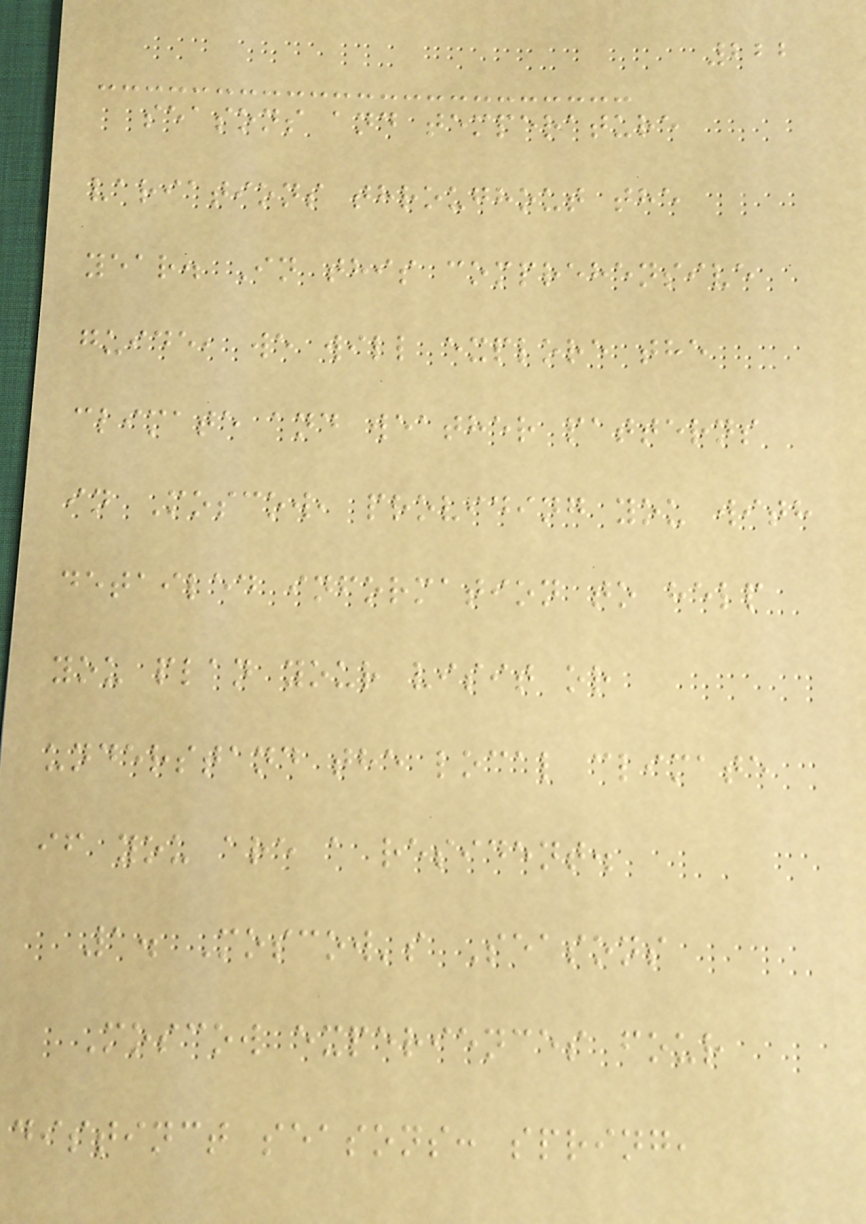222
seasons and temperature
variations throughout the
year. In this comprehensive
guide, we will explore the
climate and weather patterns
in Moscow, providing you with
detailed information to help
you plan your visit or
understand the local climate
if you are a resident.
1. Moscow's Seasons
Moscow experiences four
distinct seasons: spring,
